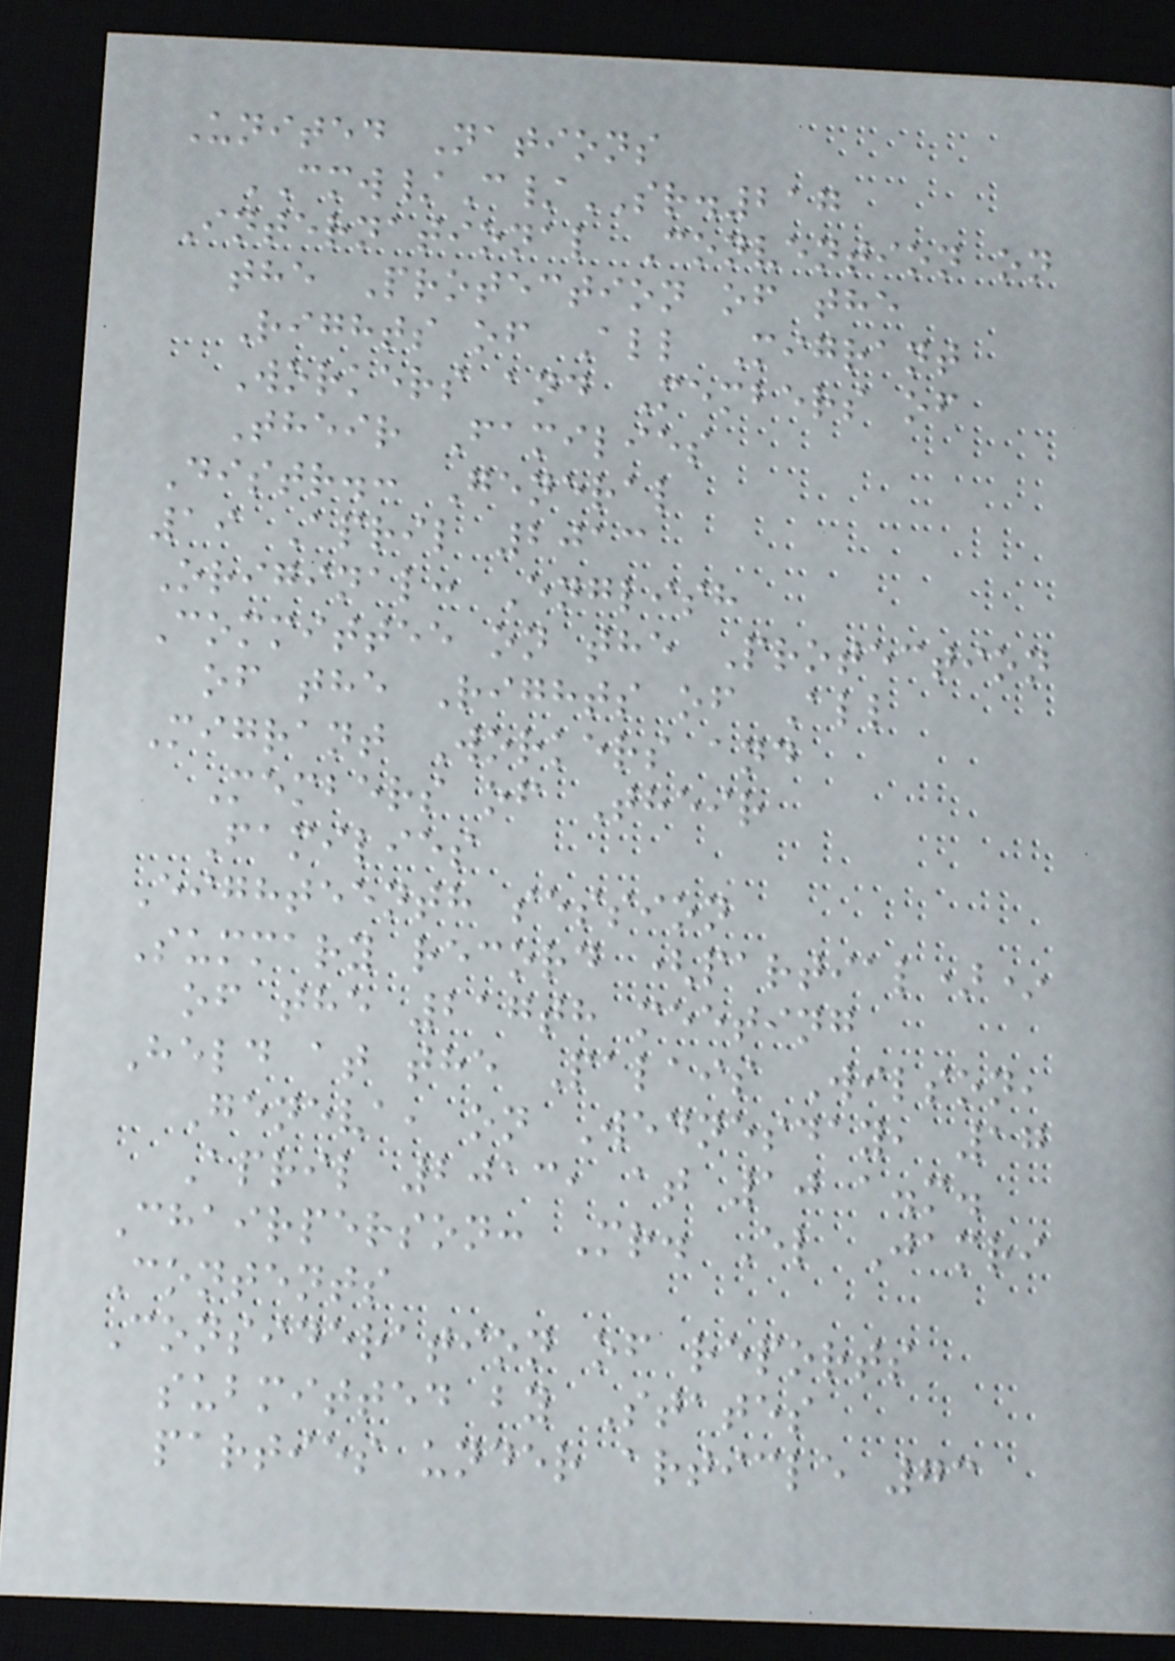United Nations
CMW/C/SR.217
International Convention on
the Protection of the
Rights of All Migrant
Workers and Members of
Their Families
Distr.: General
19 April 2013
Original: English
Committee on the Protection
of the Rights of All
Migrant Workers and
Members of Their
Families
Eighteenth session
Summary record (partial)*
of the 217th meeting
Held at the Palais Wilson,
Geneva, on Wednesday, 17
April 2013, at 10 a.m.
Chairperson: Mr. El Jamri
Contents
Consideration of reports
submitted by States
parties under article 73
